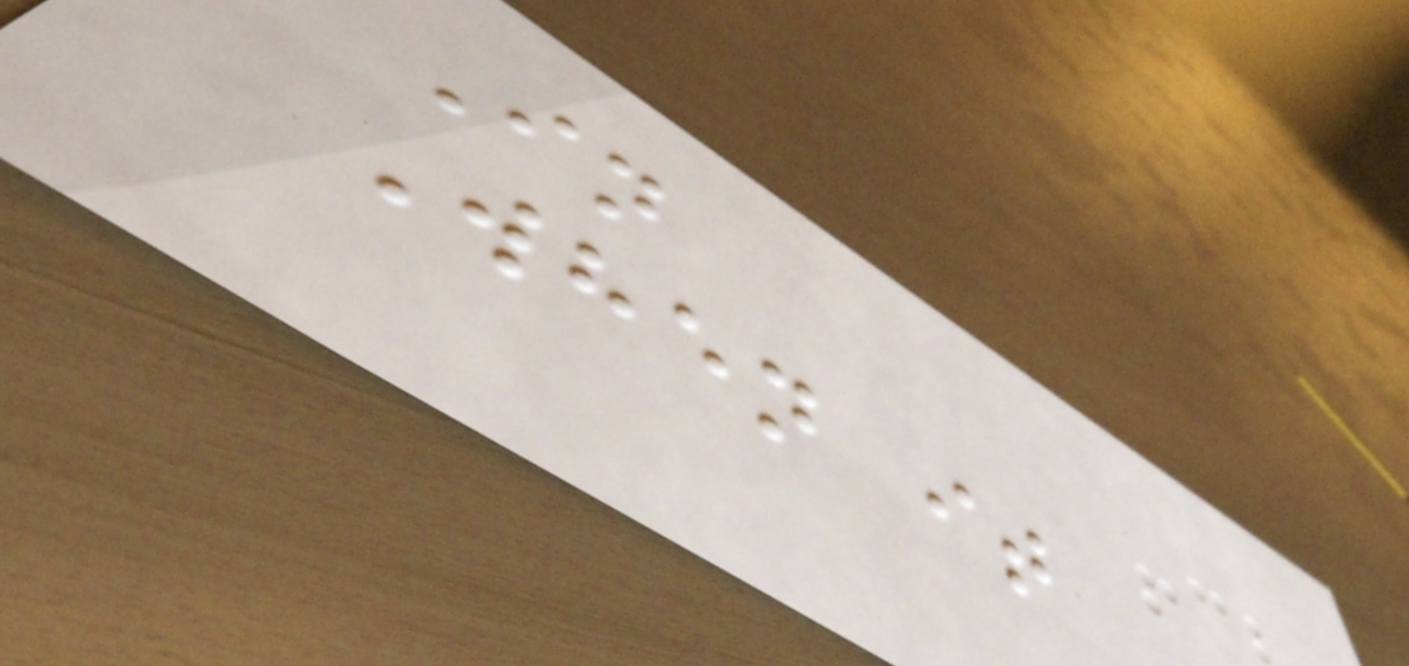In
When it
